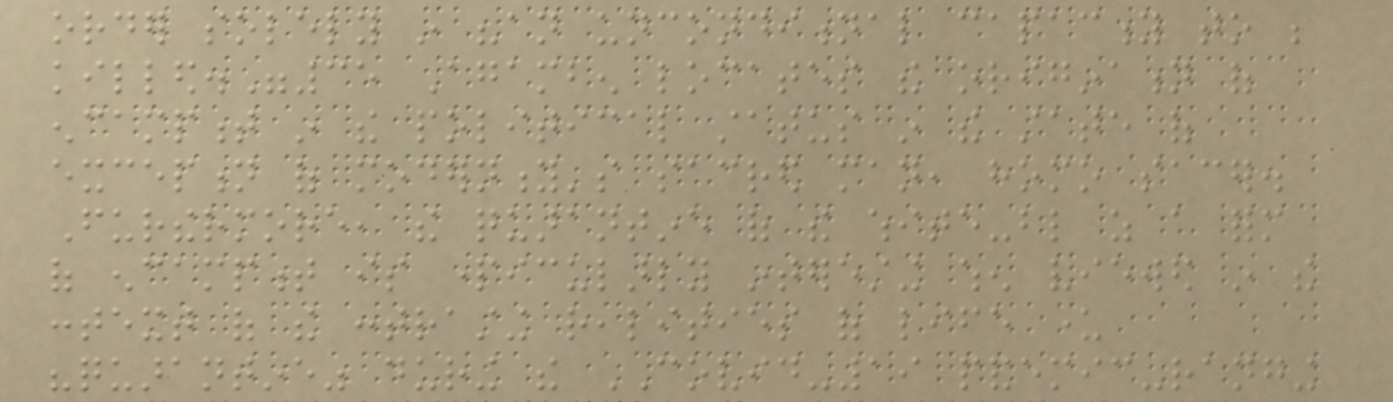order solely in "an unconditional capacity to be
killed."35 Agamben locates the origination of
encampment in the political status in the state of
exception of modernity's sacred man, homo sacer.
Furthermore, the quarantine of the white-blind as a form
of encampment is particularly interesting when viewed in the
context of the contrasting realities of life under
"quarantine" during the COVID-19 pandemic-ranging
